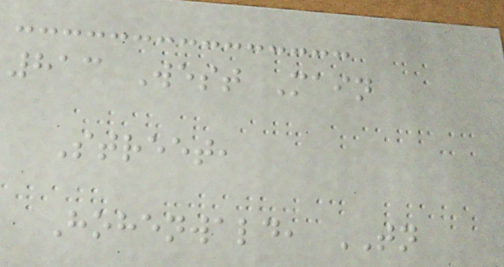813 West Main
Street,
Hohenwald, TN
